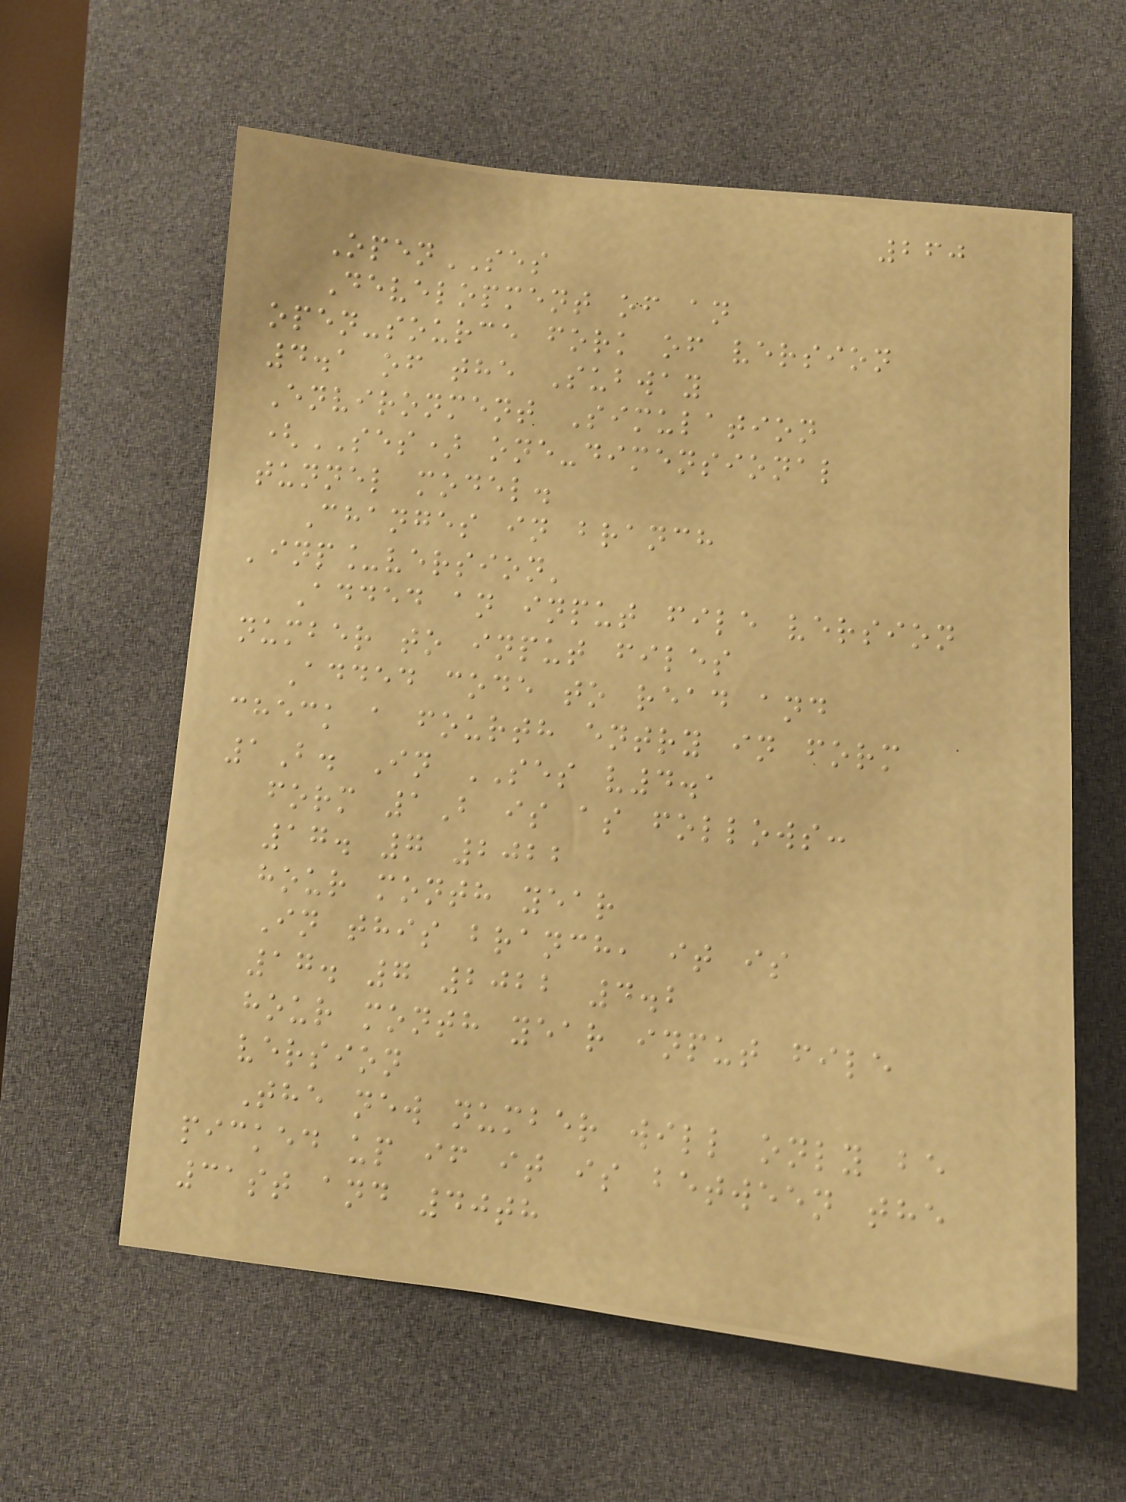260
OpenSES
Development of an
open-source fork of version
4.1 of the Subway
Environment Simulation
(SES) one-dimensional
tunnel model.
Changes in branch
'inp_version'
Added an input file version
number to input files
Added code to read and
check a fourth entry in form
1B. In SES v4.1
form 1B is as follows:
17. 7 2022
hour month year
In this branch, it is
17. 7 2022 4.2
hour month year input file
version
The new number will only be
picked up if it is between the
31st and 40th
